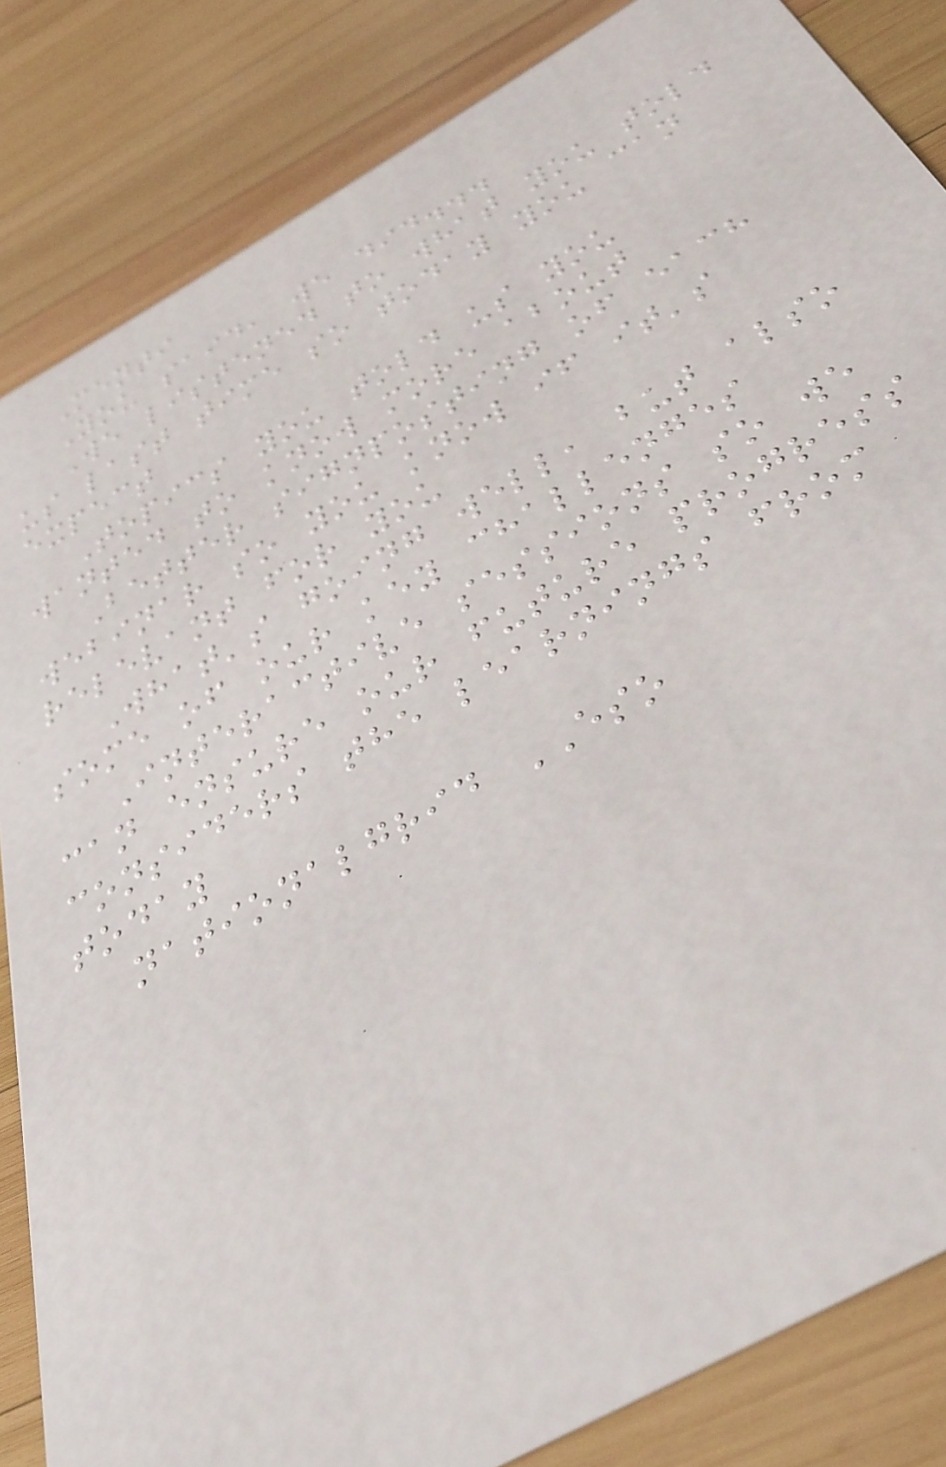Menti
You said, we did...
We listened to what you told
us last time so today you can
expect
Topics you told us you
wanted to know more about
Better signposting of each
webinar so you know if it's
relevant for you
What's going well, but also
some of our key challenges
Interactive sessions so we
can ensure our future progress
considers the learnings from
today
nationalgrid ESO
